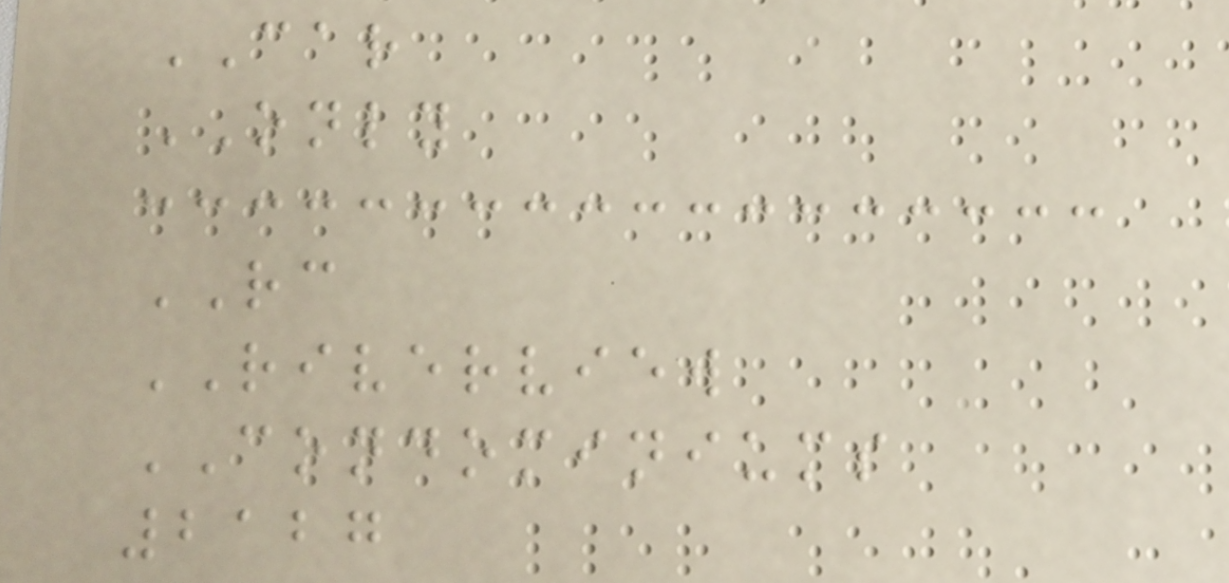CAR
ONLY
RC
RIVERVIEW
CONDOMINIUMS
2127
